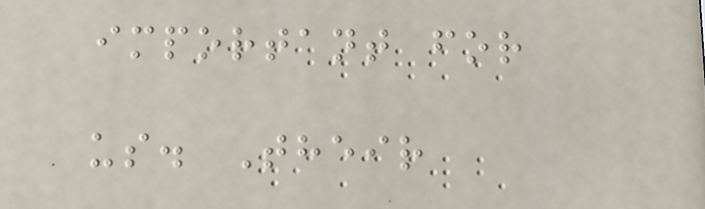important for
us. Their
